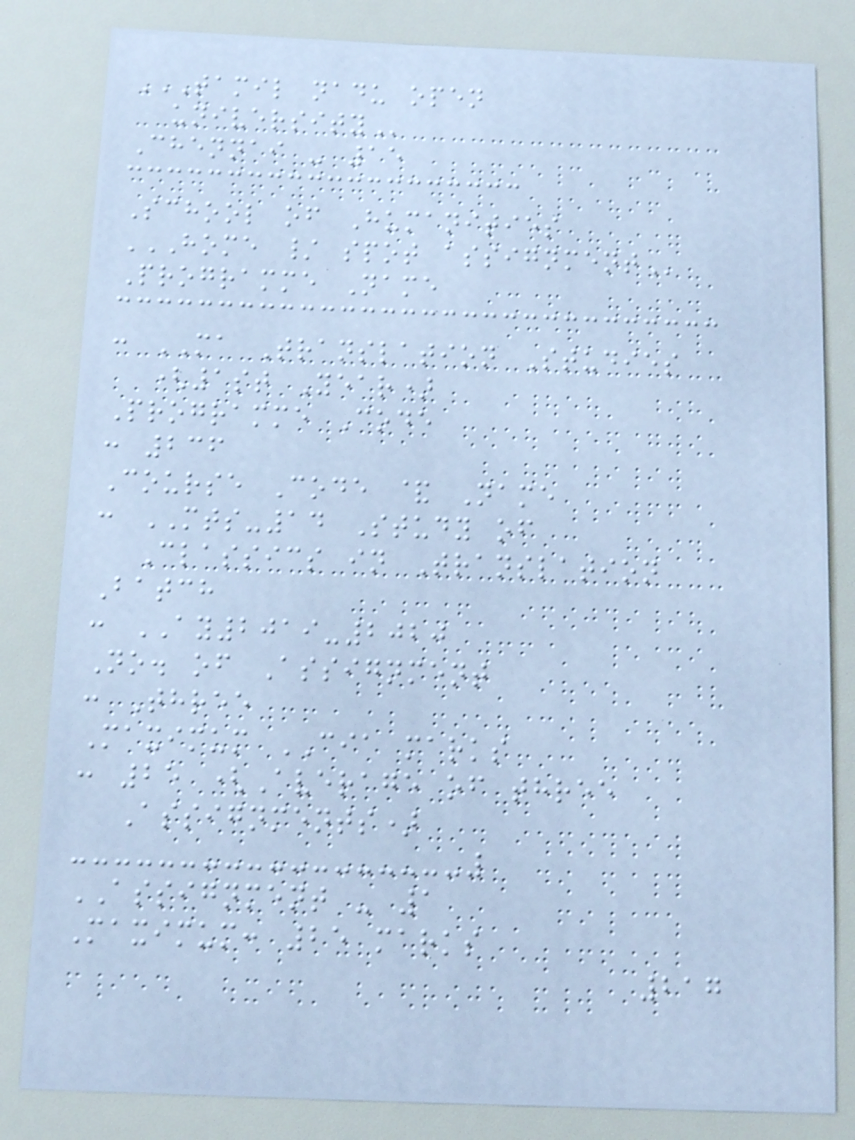TAMIL NADU OPEN
UNIVERSITY
Chennai - 15
School of Humanities
HOME / SPOT ASSIGNMENT
Programme Name
: MA Translation Studies
(1st Year)
Programme Code
: 236
Course Code & Name
: MTS-14 Study of
Classics in Translation
Batch
: AY2019-2020
No. of Assignment
: Three
Maximum CIA marks
: 25 (Average of three
Assignments)
ASSIGNMENT - 1
Maximum: 25 marks
217
